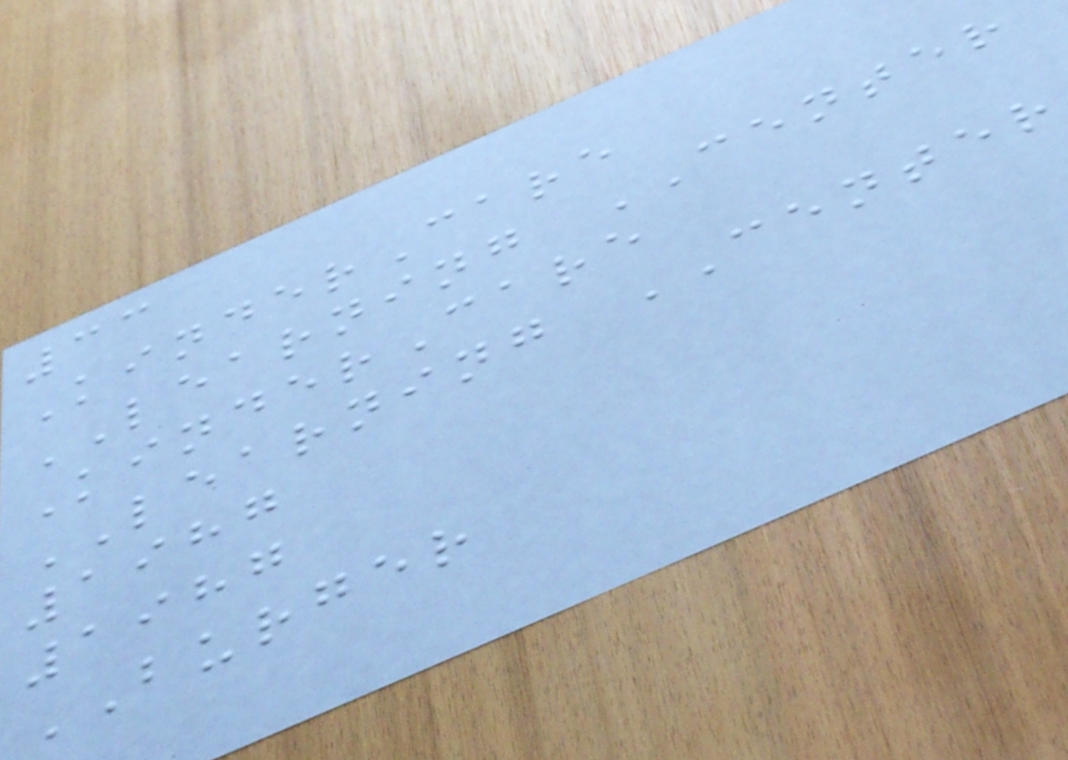33
KinderCare
LEARNING CENTER
KinderCare
LEARNING CENTER
1987
1987
BURGER
